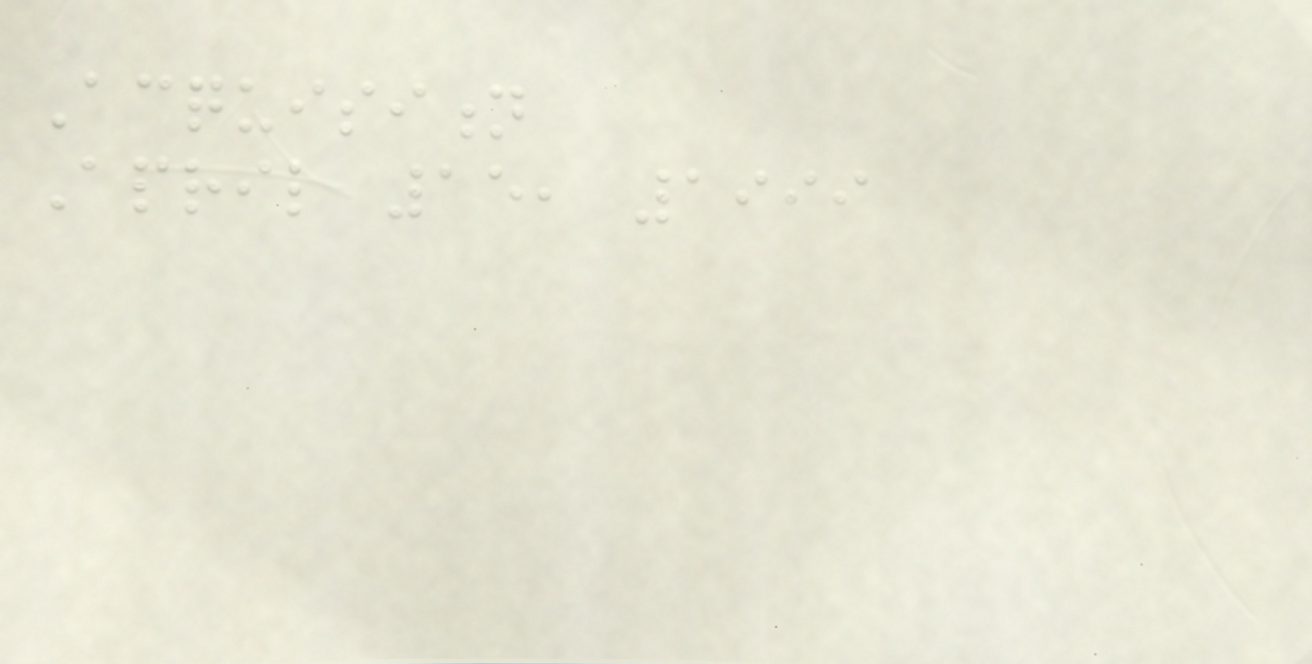Acquisition
April 15, 1999
